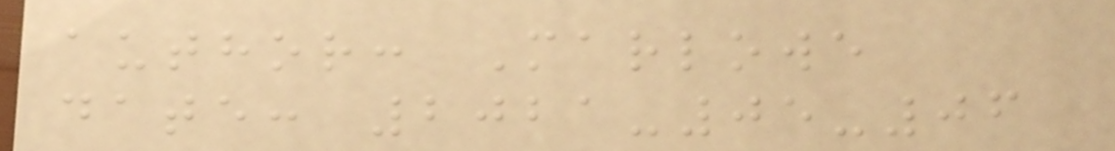author: Marlowe
date: 2021-05-06
